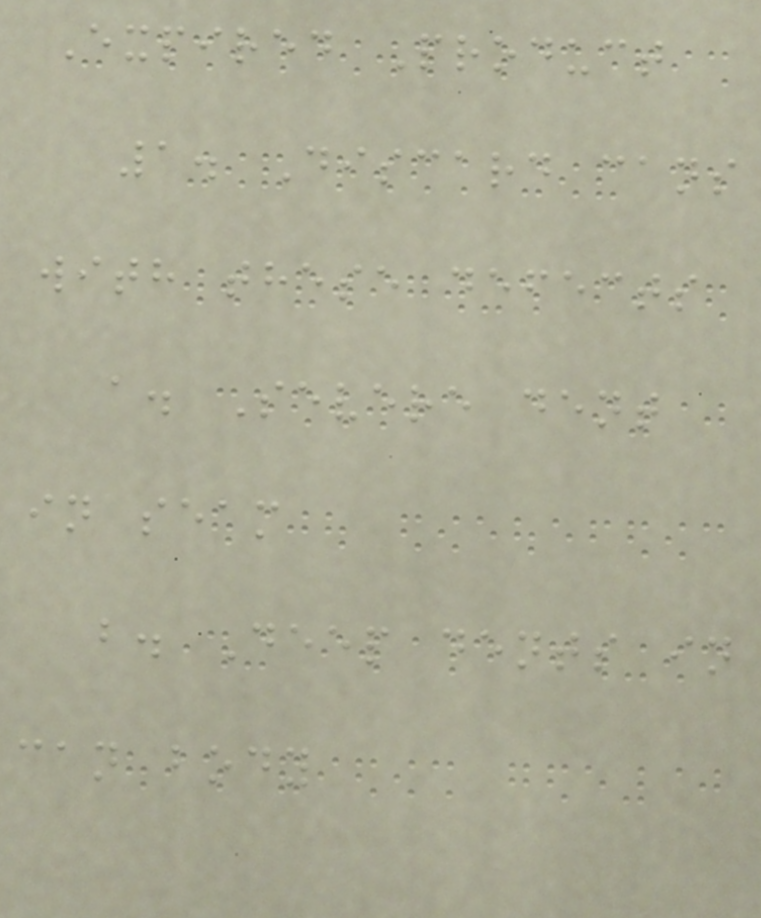Expired Product
1. Discard cans
with these defects
a. Severe dent
in seam
b. Deep dents in
can body
